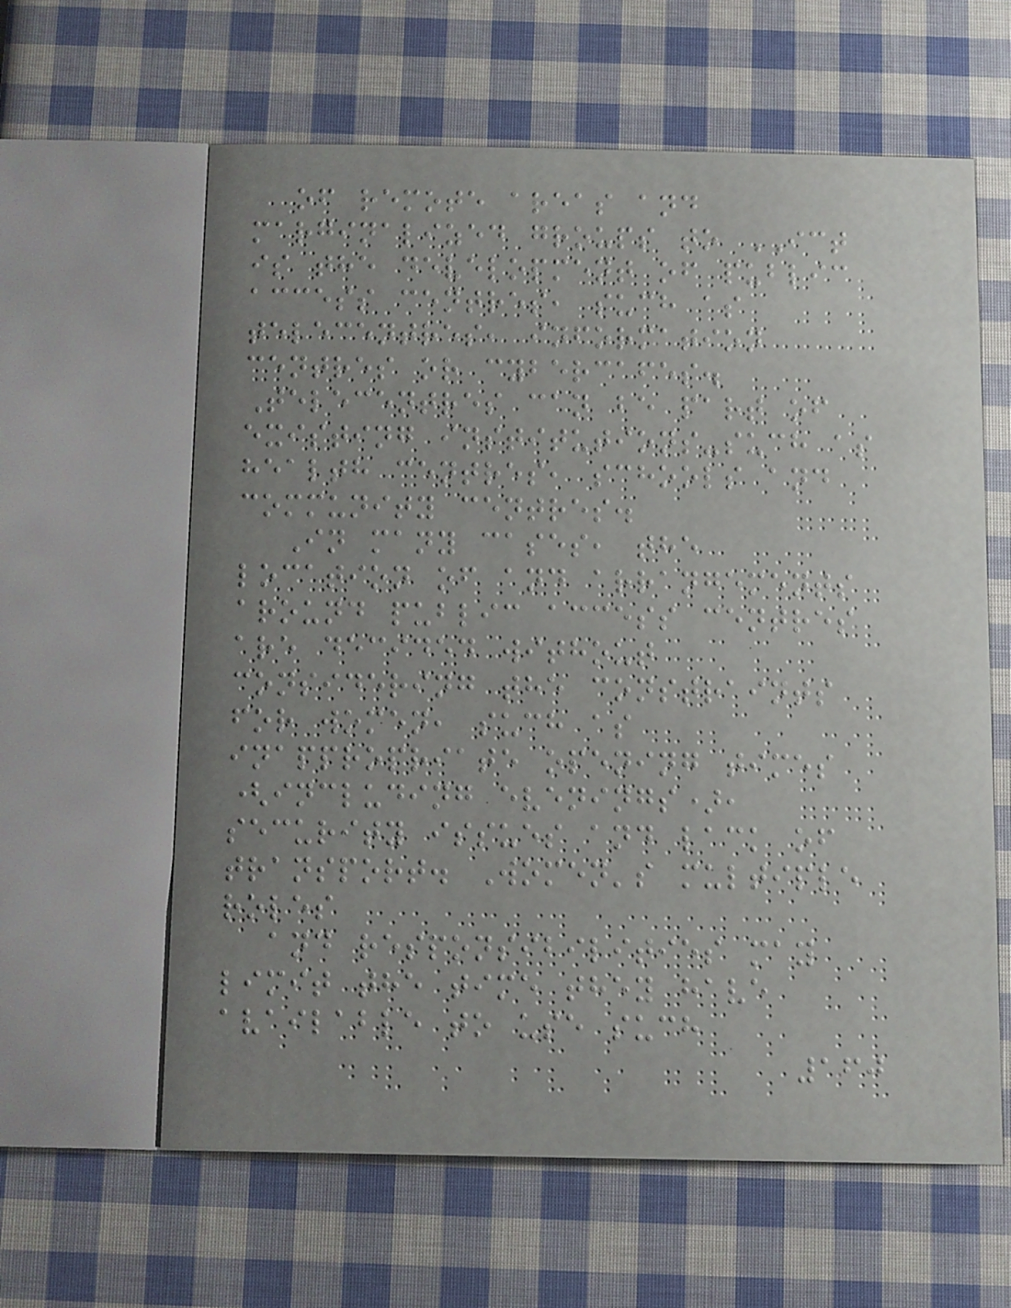of remote areas and
marginalized groups to ICT
is the development of public
access centres, such as
telecentres, information
centres or cybercafes.
Telecentres can be part of
existing institutions-such as
health centres, schools and
community centres.
In many cases, the
location of and arrangements
around public access centres
are decided without
considering the constraints
for women, such as
inappropriate opening times
(including evenings),
security issues and lack of
transport. Women's multiple
roles
and responsibilities may
limit the time they have
available to use such
160
